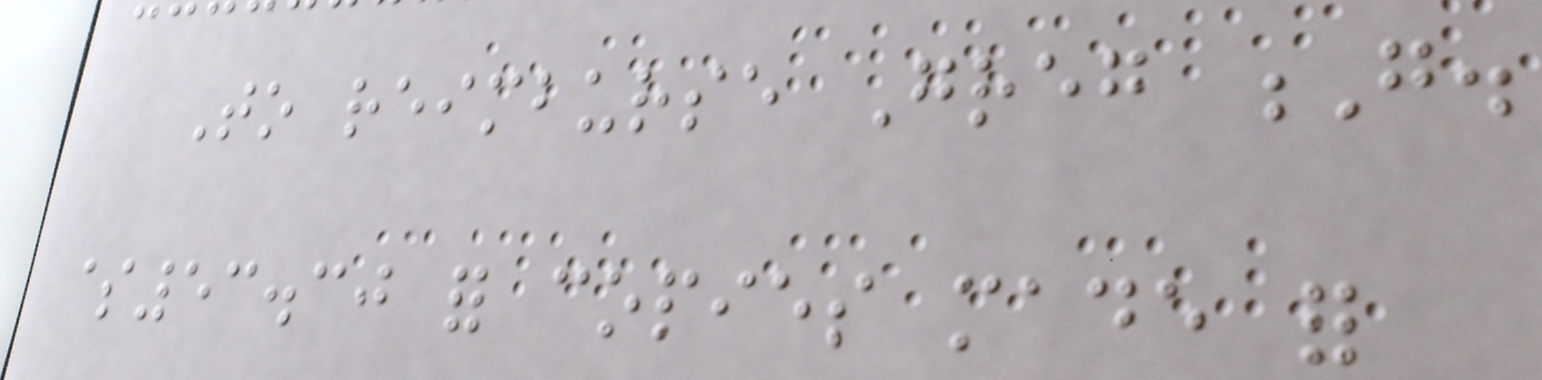To reimburse Greg G.
$53.30 for copies made for
